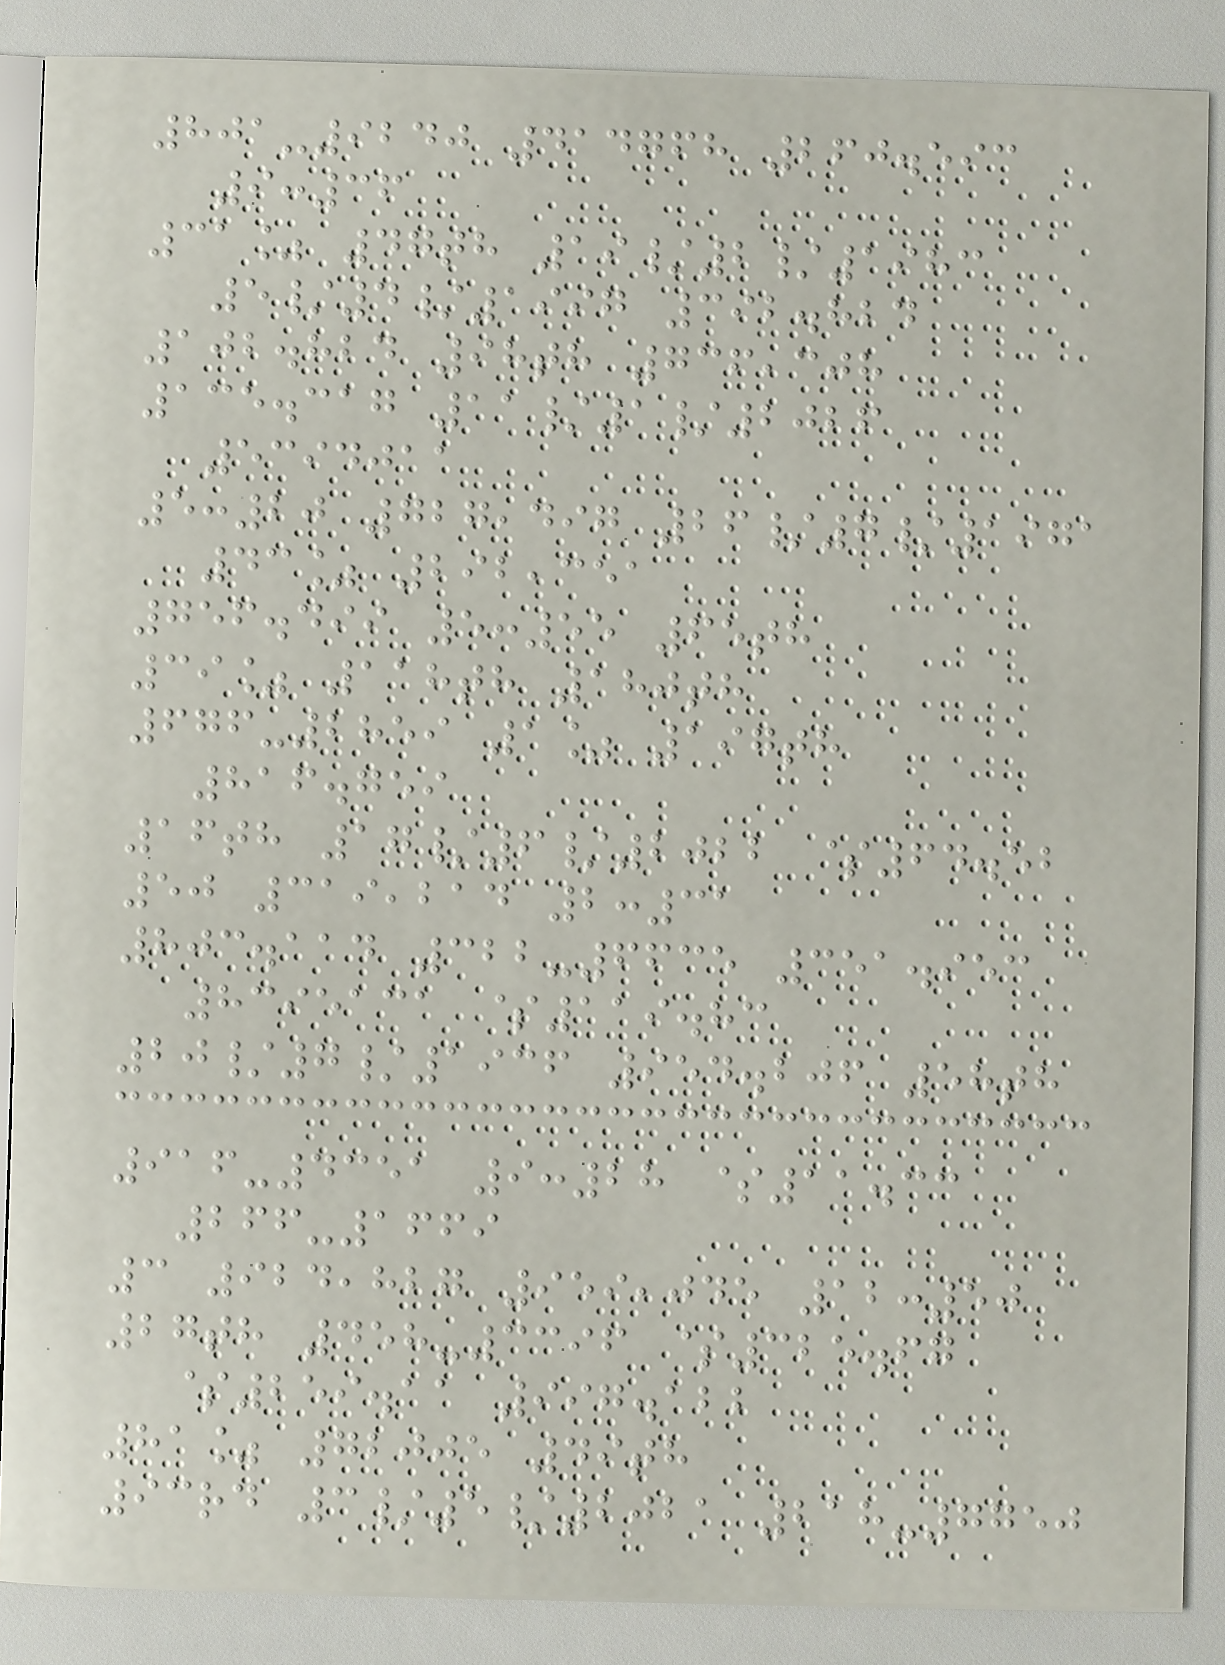801-9240 414768 260.593
9:36
31% 47th 19/2/1983
5/4/1997 392.824
102.824 98th 736,308
135.317 11/1/2026
5394011
5:20 727,497 26/7/1971
43% 292,351
756.499 5:55 65th
39% 118th 180th
676-2859 1% 197th
816.759
16th 17/6/2022 $64.52
50 319,214 2:31
803.114 322-6635 351.953
8395131 $119.83
20/7/1936 954.206 58th
916-4351 9:28 $11.33
266-1669
3 924,827 959,045 12:50
27th 458-3396 $325.67
$259.11 997.122
81% 72005 49th
93rd 3/5/2021 218-7750
